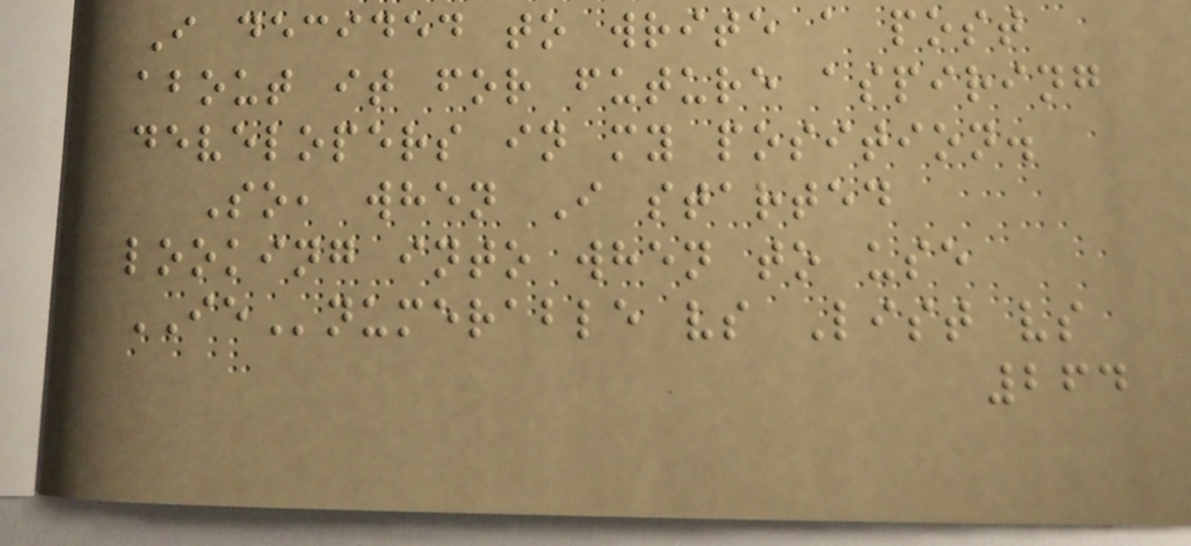I decided to write a post
about it for future aspiring
developers in my position.
So, when I started
looking into when to use
IEnumerable vs List vs
264
